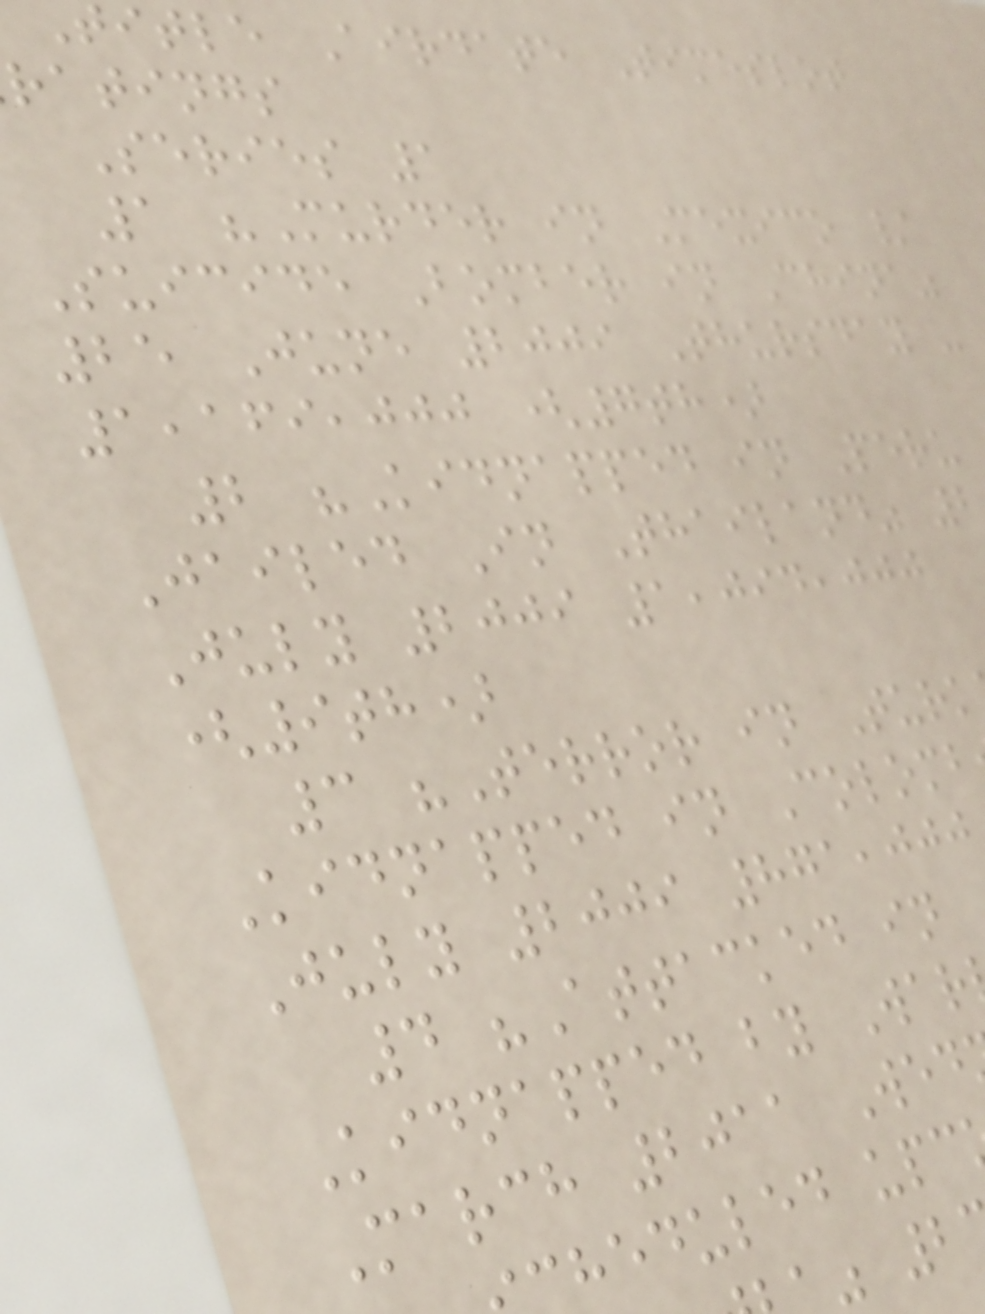title Airdate Timeslot
ratings
Series 1
1 "Murder in Mexico /
Suicide Bomber in China"
25 June 2009 Thursday -
1,169,000 (7th)
2 "Kidnapped in Peru
Jailed In Thailand" 2
July 2009 1,094,000
(9th)
3 "Terror in Turk
Kidnapped in Colomb
July 2009 871,000
4 "Attacked in
Kidnapped by War
March 2011 Wed
heduled upc
